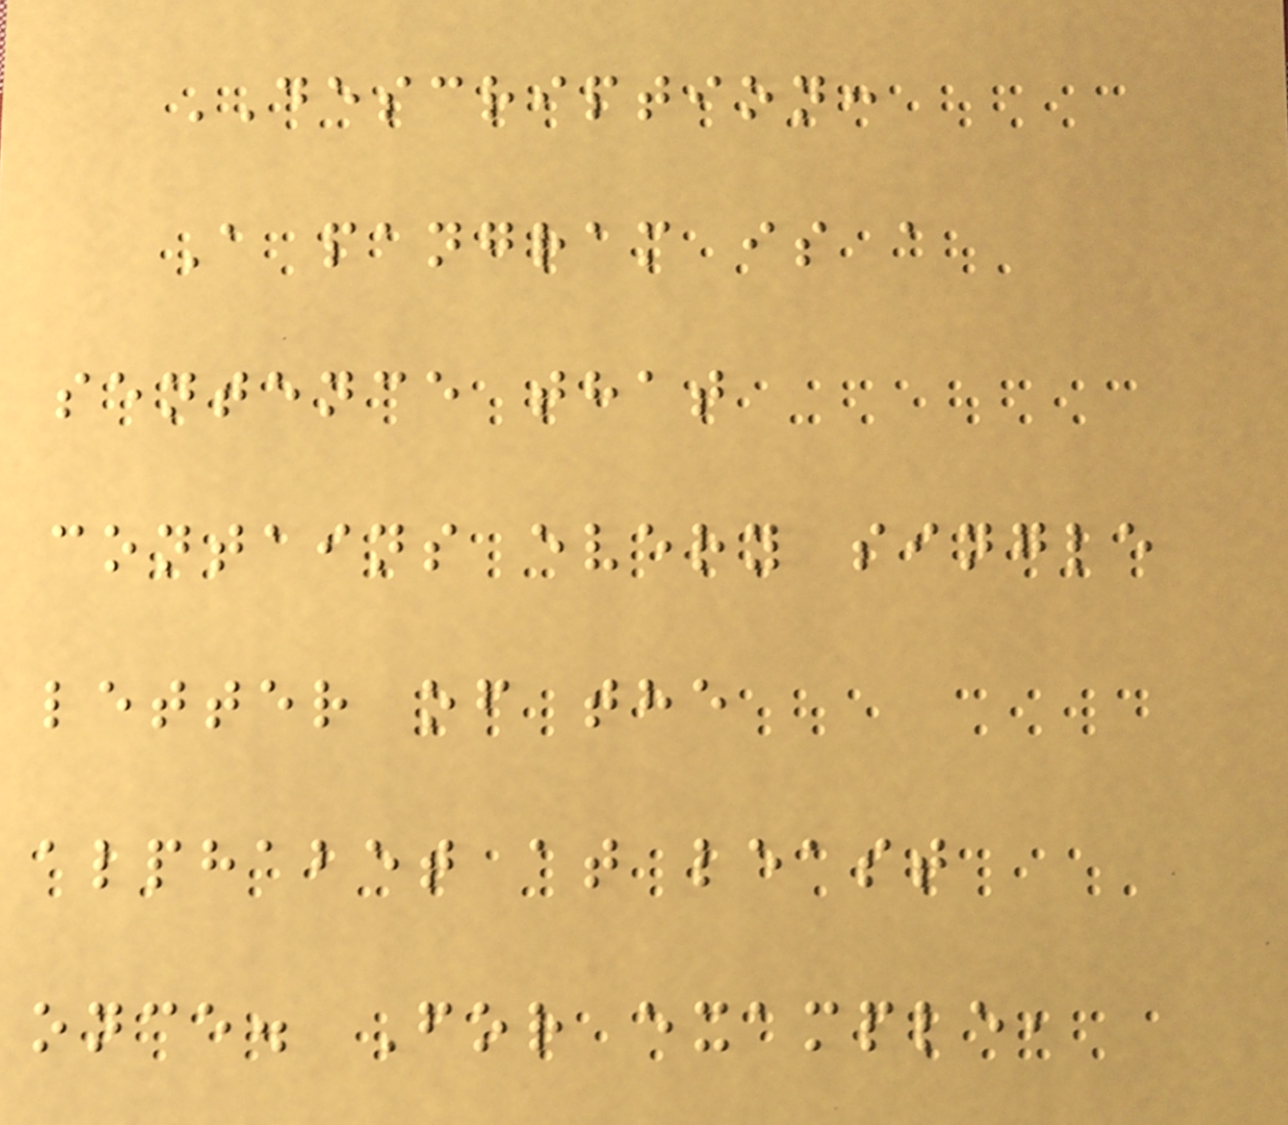DESCRIPTION:
A pangram is a
sentence that
contains every single
letter of the
alphabet at least
once. For example,
